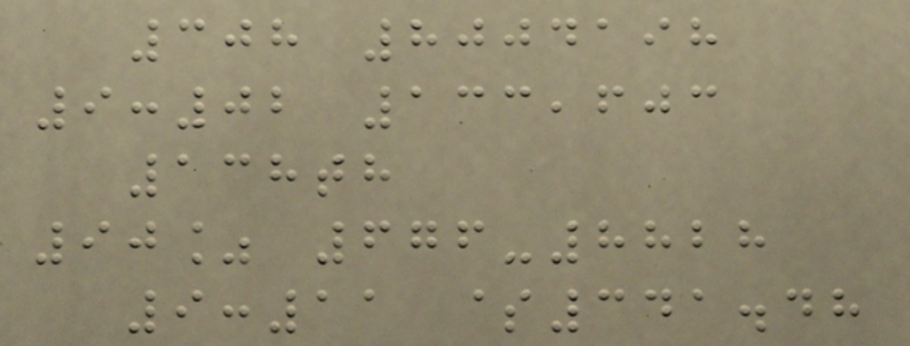308 8004198
9:02 133,603
138th
90% 676-8828
9:11 $341.48
